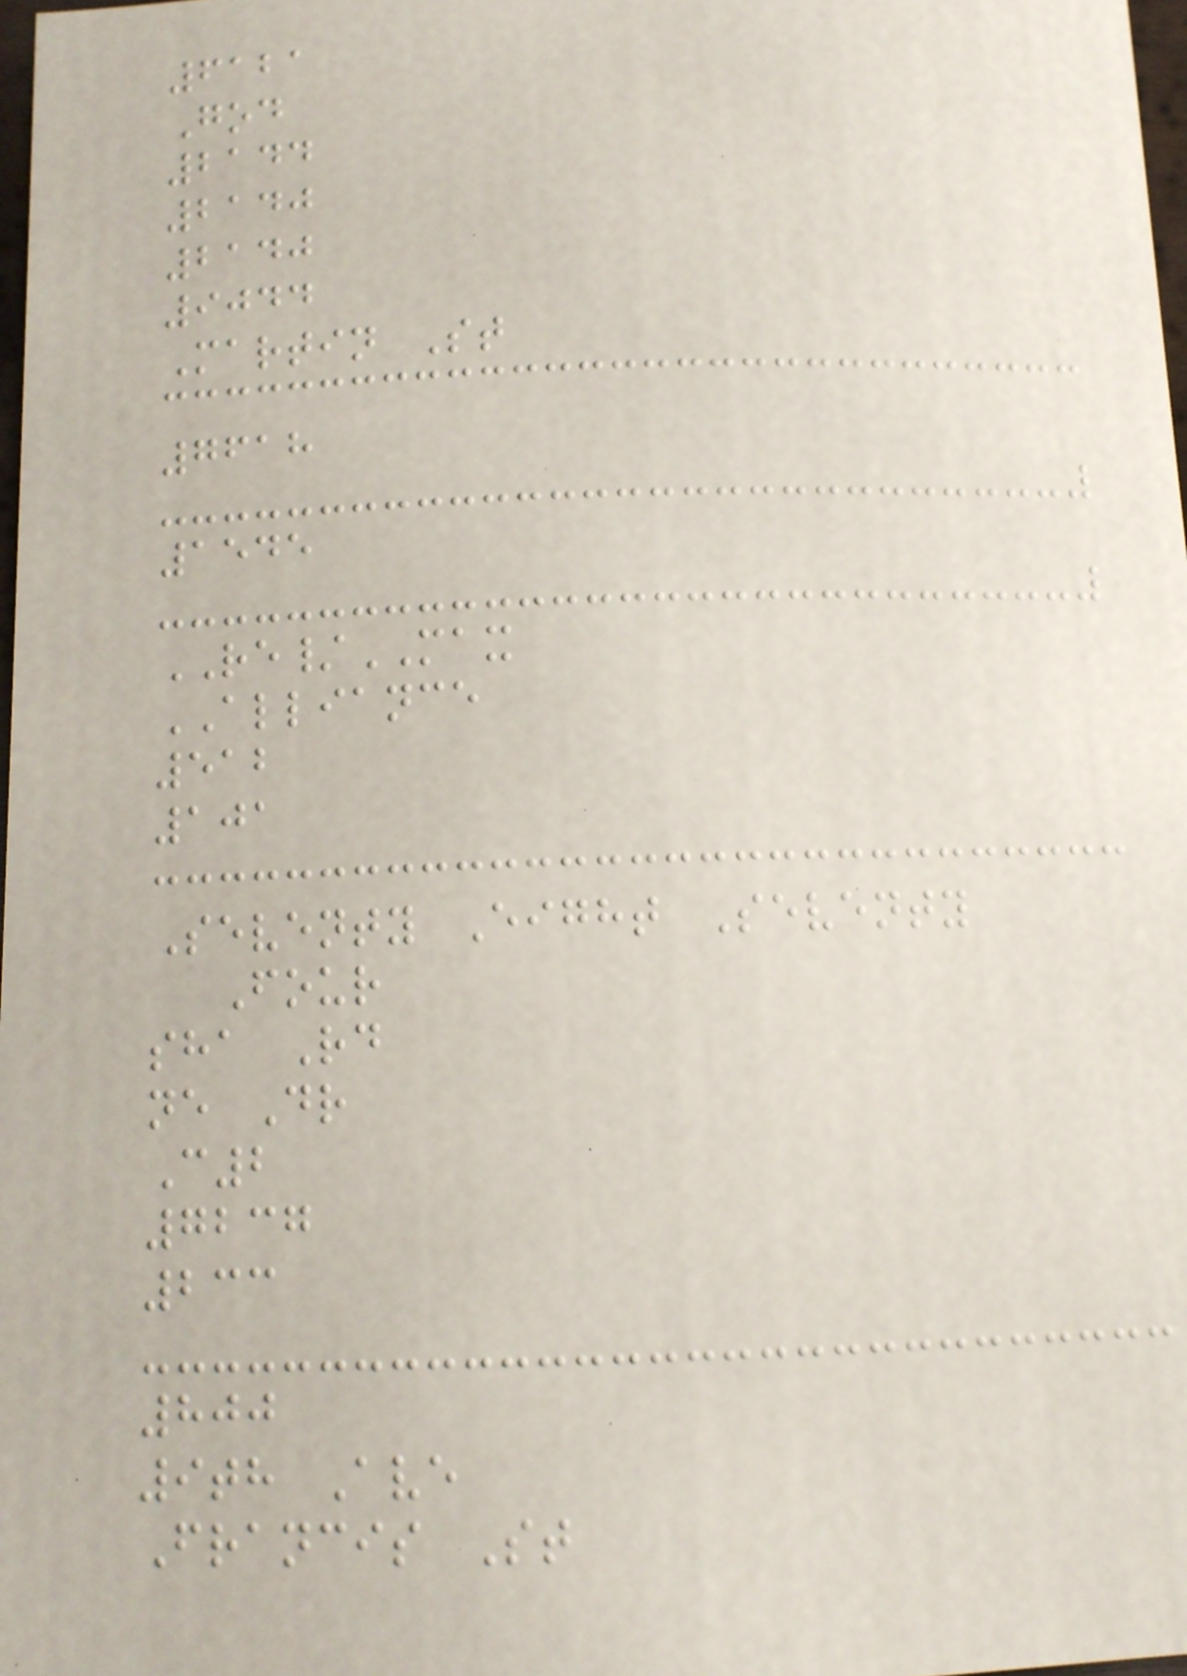6121
God
2144
2140
2140
9044
Martin St
7618
1545
RE/MAX
ALLIANCE
512
101
Seventy Eight Seventy
Four
sha Rd
ne Dr
C2
7237
233
800
9th Ave
Francis St
